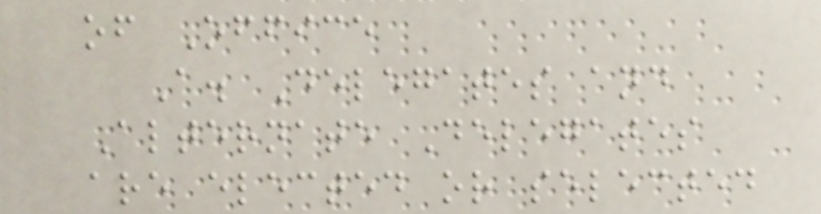of Office
A. Delegates and
Alternate Delegates
are elected or selected
